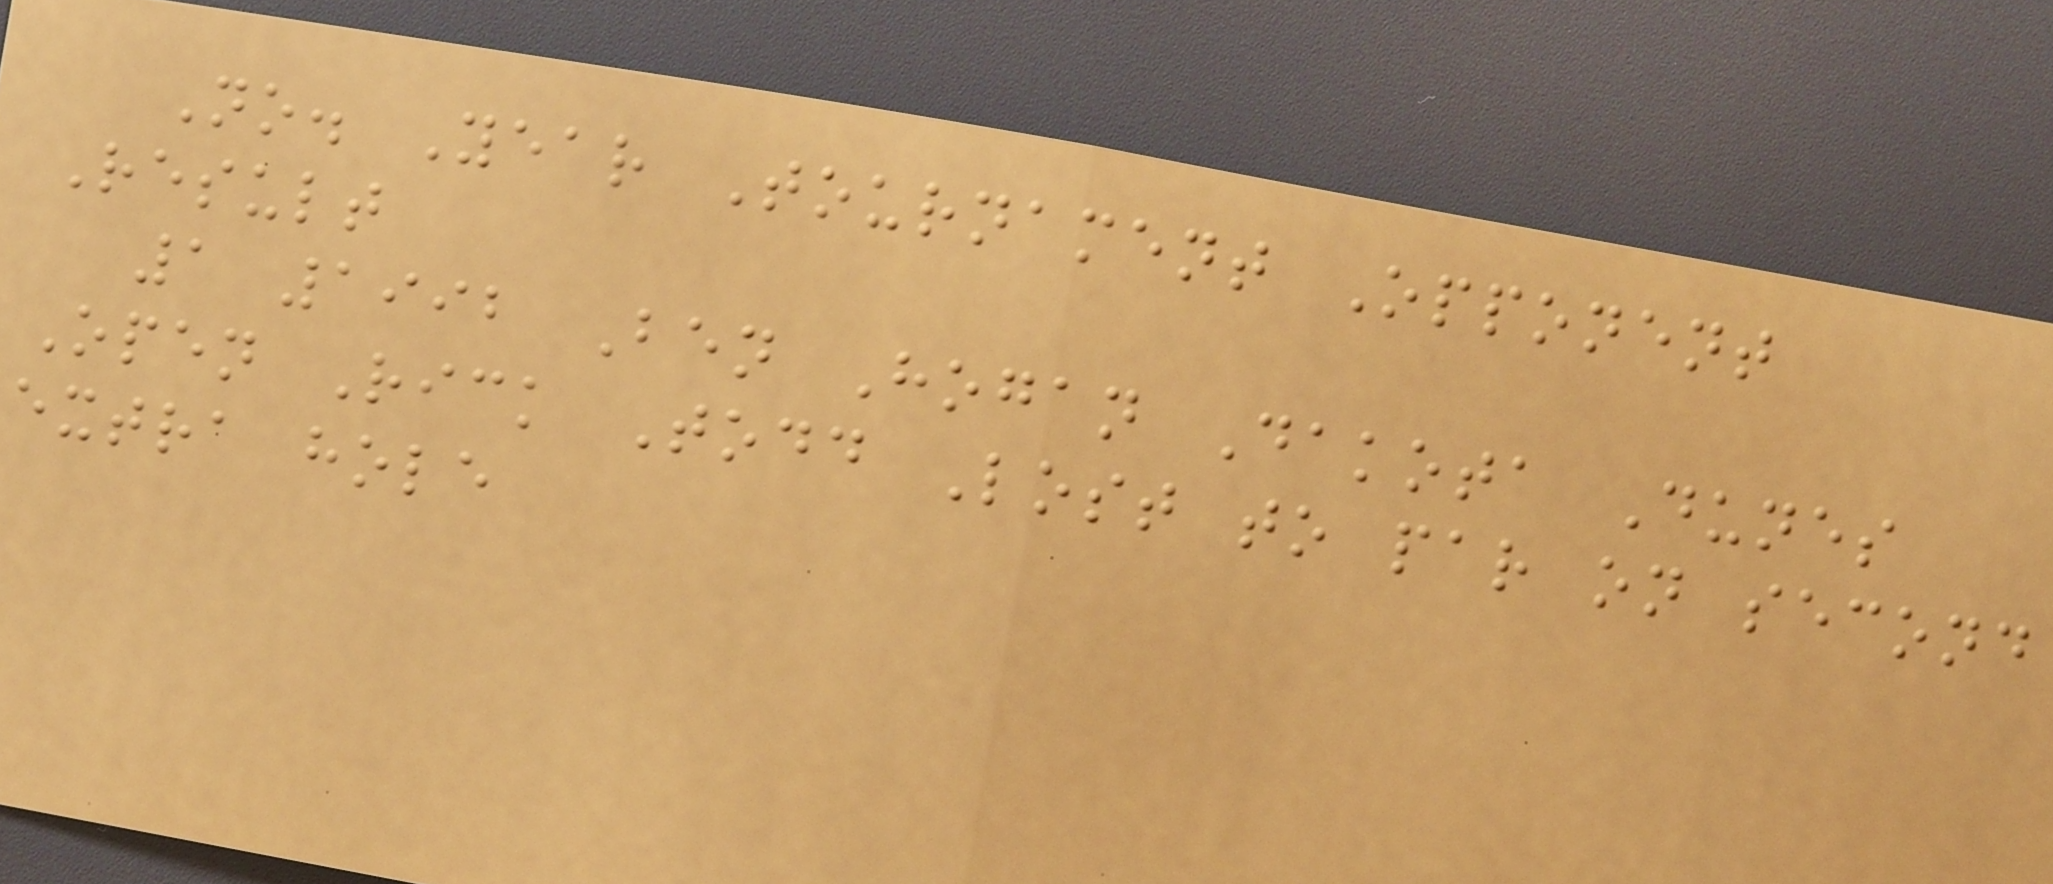No. Year Tournament Opponent
Result
1 1992 Ben Hogan Dakota Dunes
Open Rick Todd Lost to par on second
extra hole
